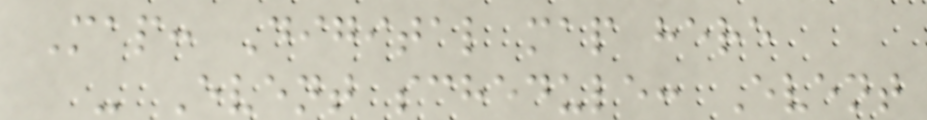Map: Digital map here
- Event schedule: Event
